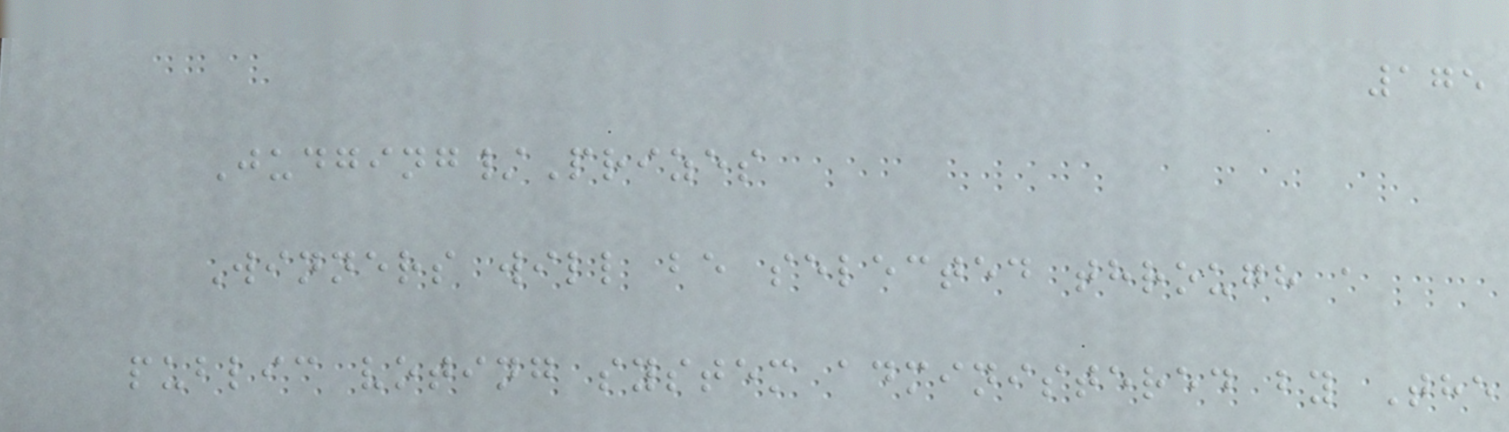175
Judging/Prizes
Winners will be selected through a
public voting system administered by The
